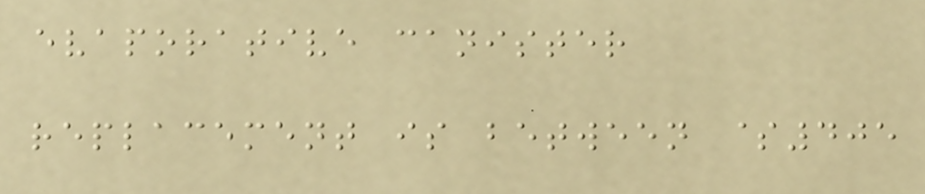evaporative canister
replacement is between $405
